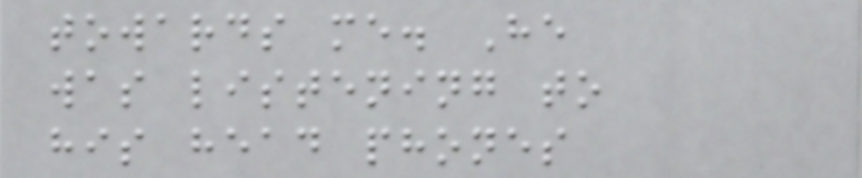towards me. He
was listening to
his head phones
